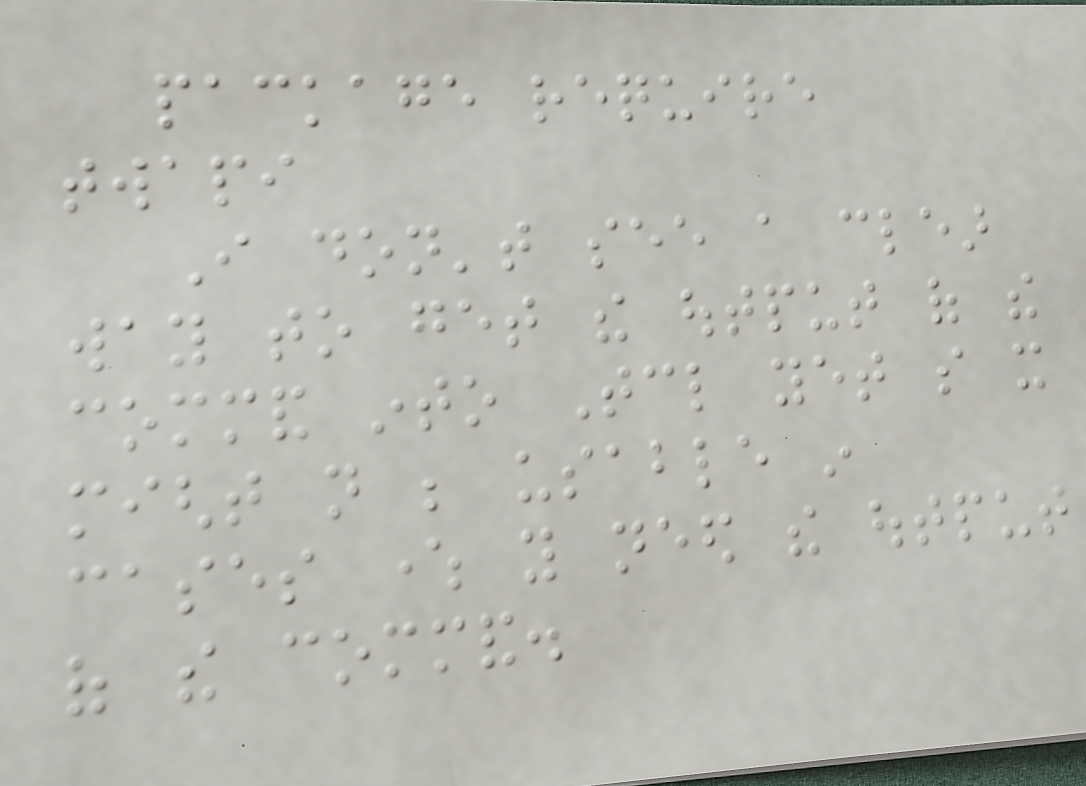package require
twapi
I don't see a clear
way to get the output of the
command into Tcl yet so it
might not be usable in
cases where you need the output
of the command.
